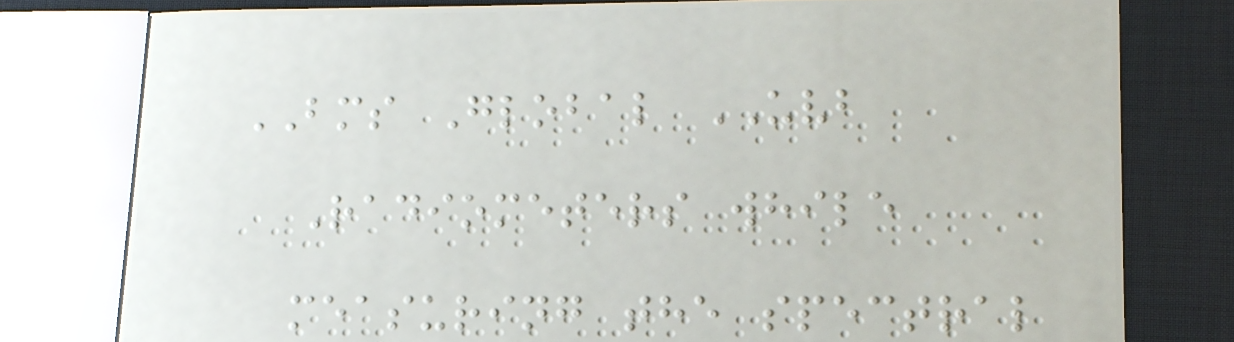BMS Global UVB
Radiometers while
measuring the spectral
